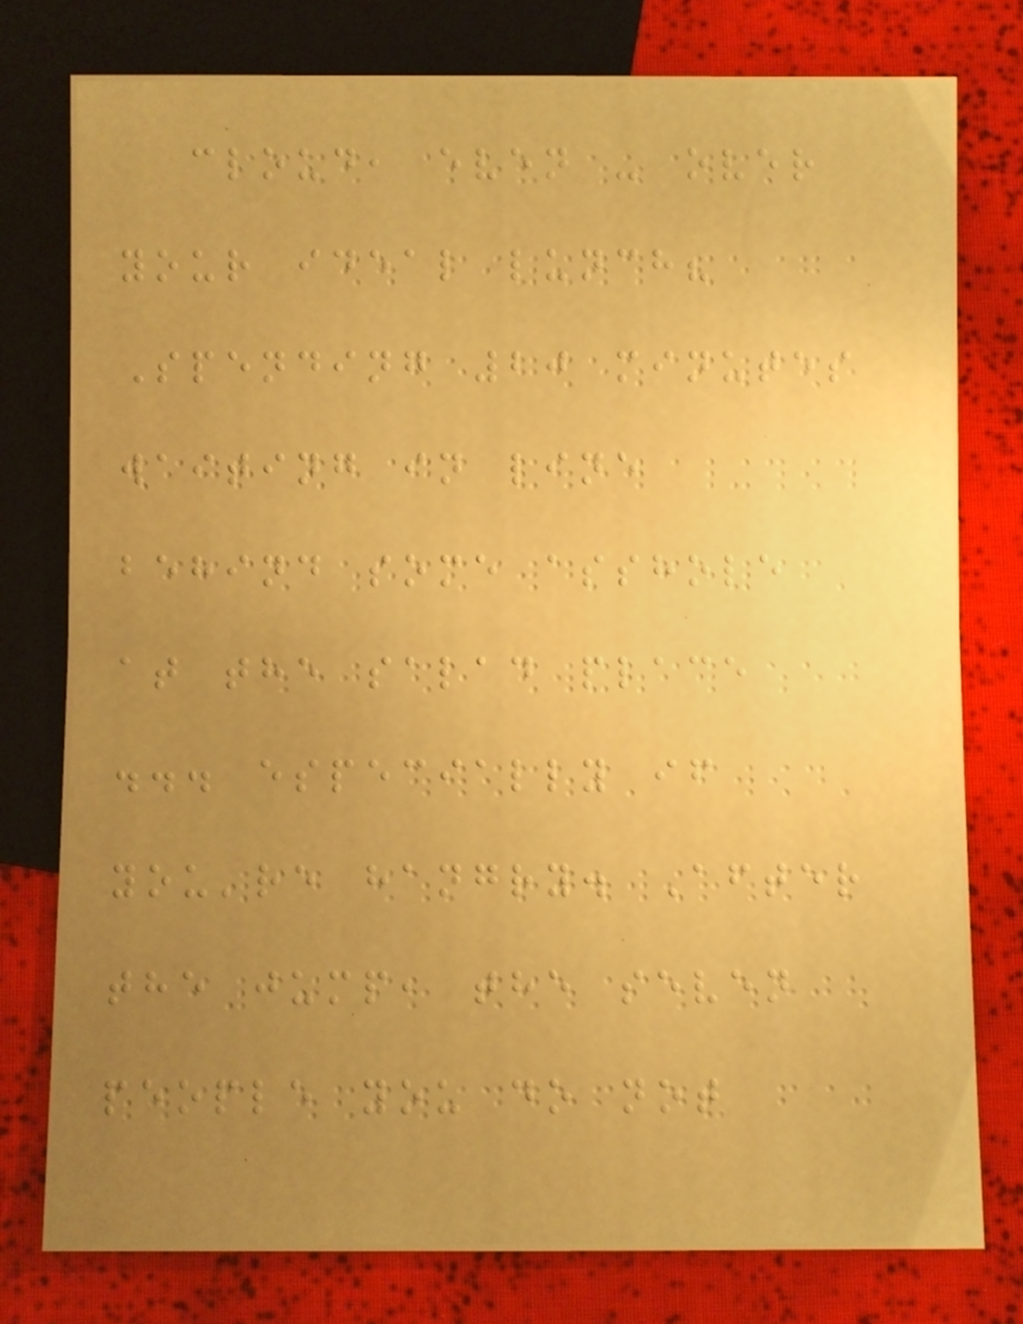cloud, even - over
your ideal lunch?
Spending 20 minutes
waiting in line
behind some asshole
at the salad place
... especially if
you're hangry. After
the jump, the seven
people you do not
